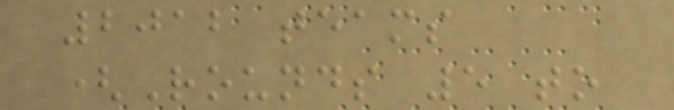2012 teams
(Rounds 5 to
